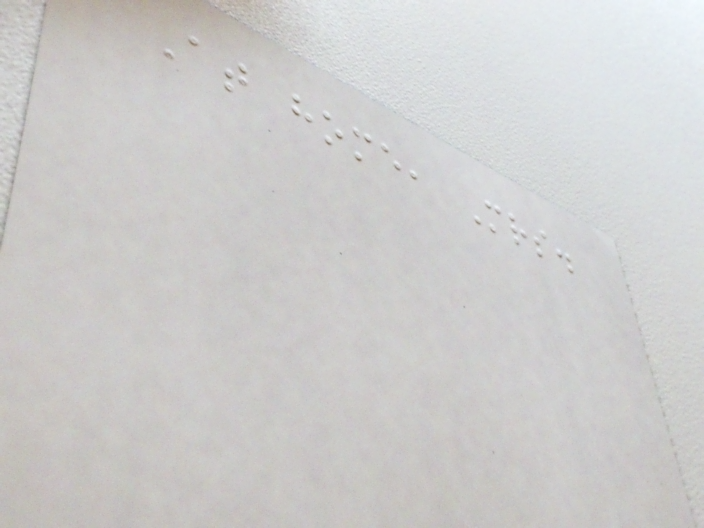At home, Mrs.
